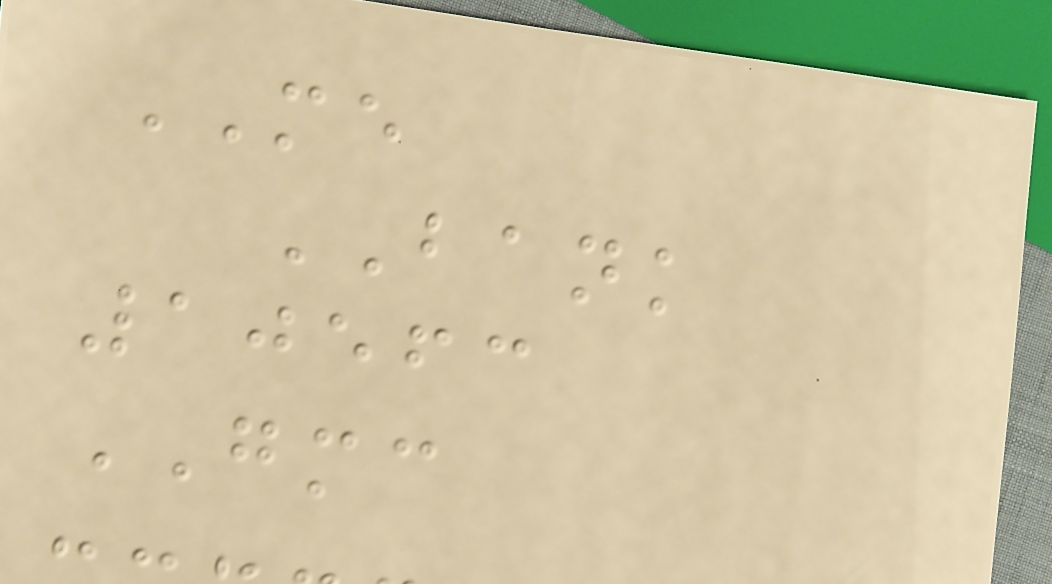ME
BANK
10563
GMC
